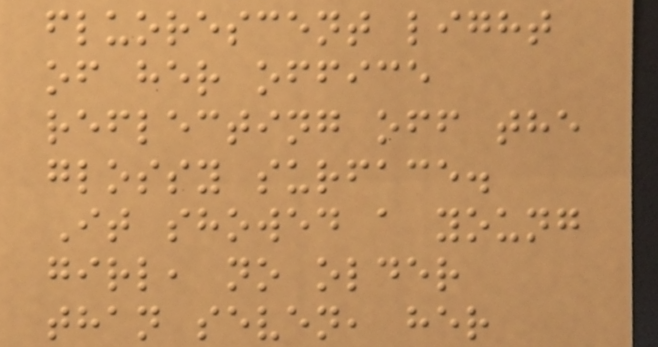fluorescent light
of her office
reflecting off the
glossy surface.
It showed a young
girl, no older
than seven, her
